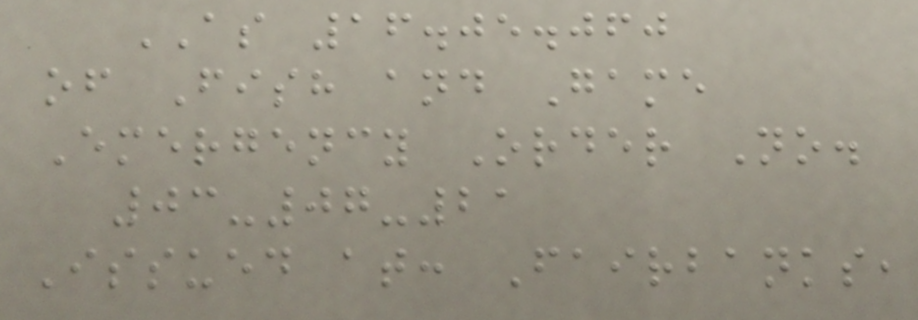AS 16.05.060
of Fish and Game
Emergency Order No.
03-07-21
Issued at: Fairbanks,
